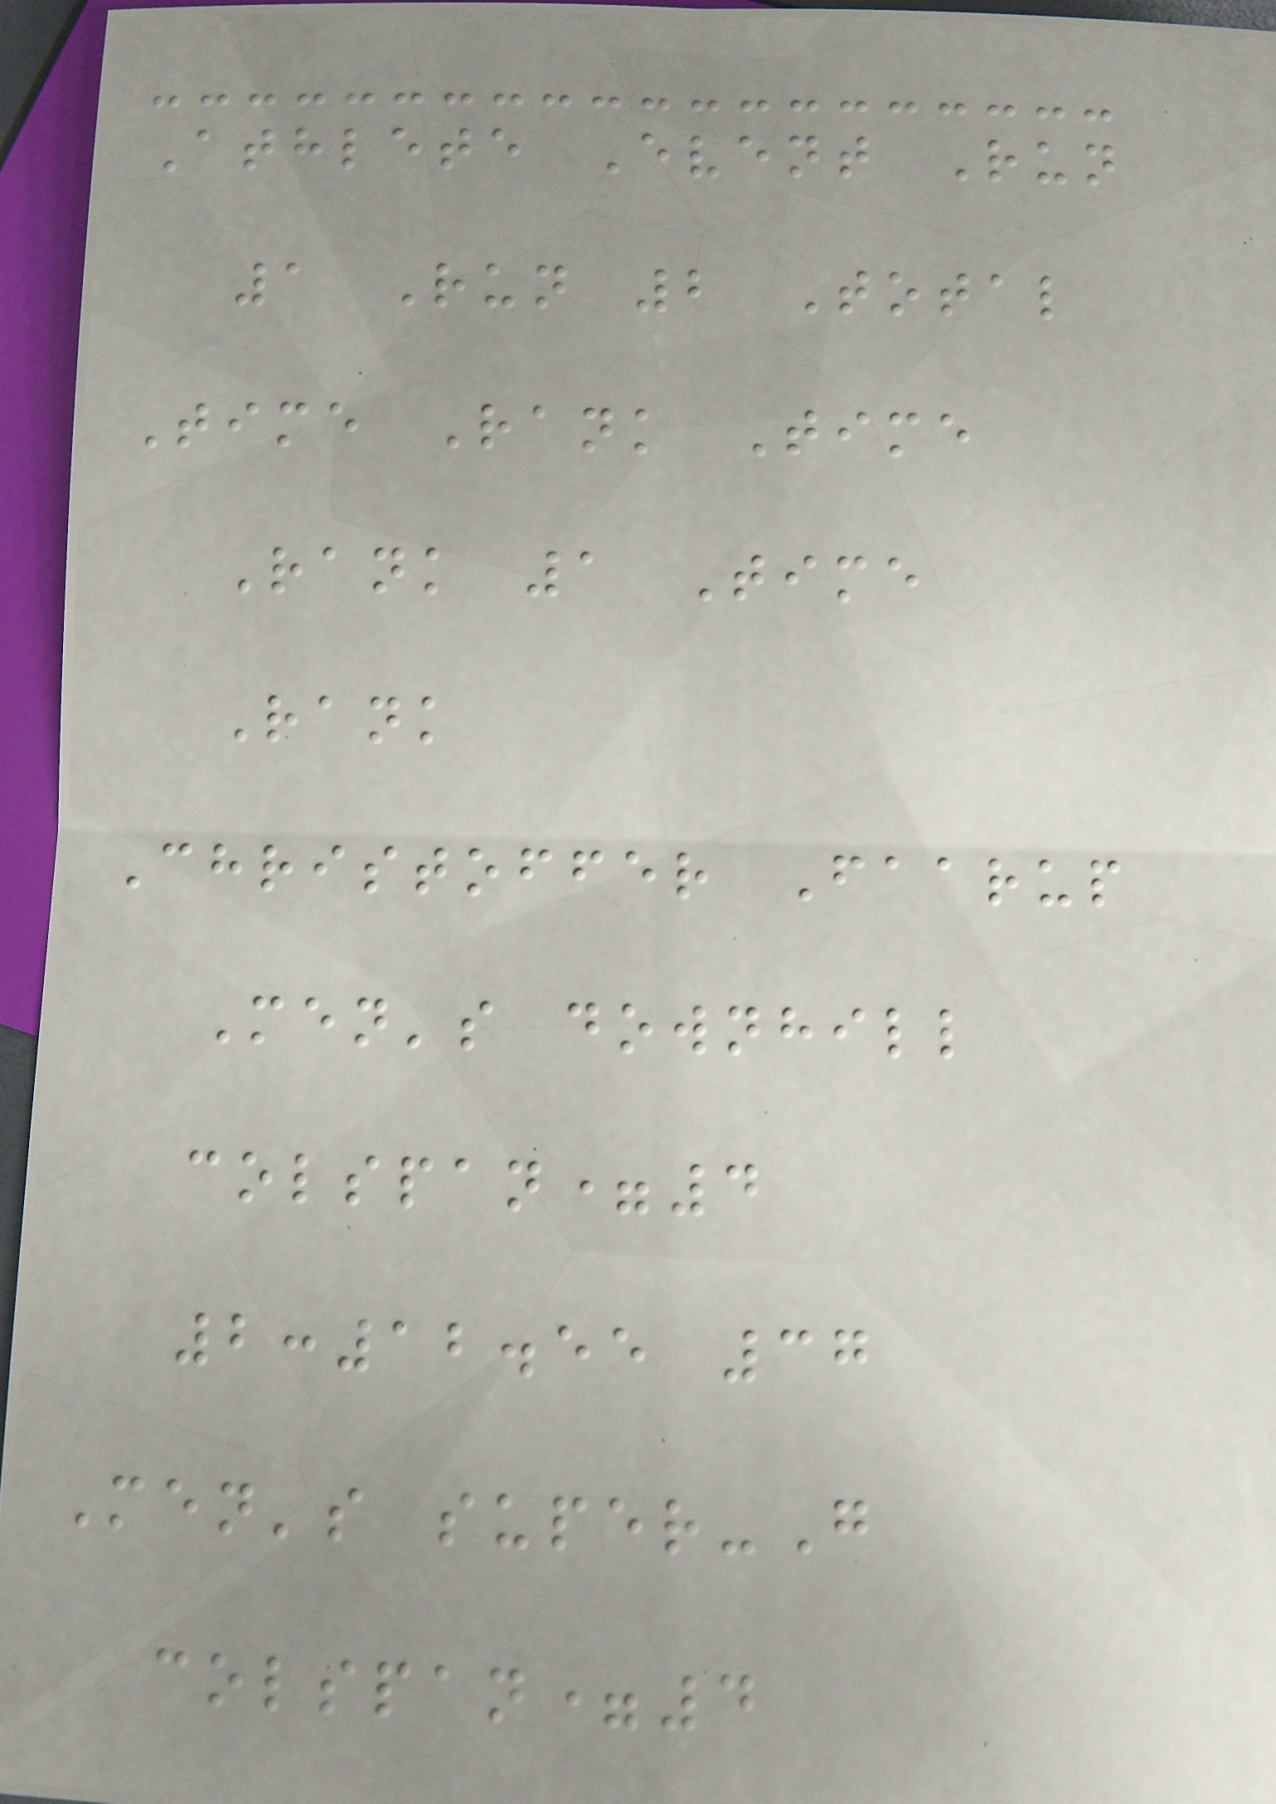Athlete Event Run
1 Run 2 Total
Time Rank Time
Rank 1 Time
Rank
Christoffer Faarup
Men's downhill
colspan=4
2:12.55 37
Men's super-G
colspan=4
